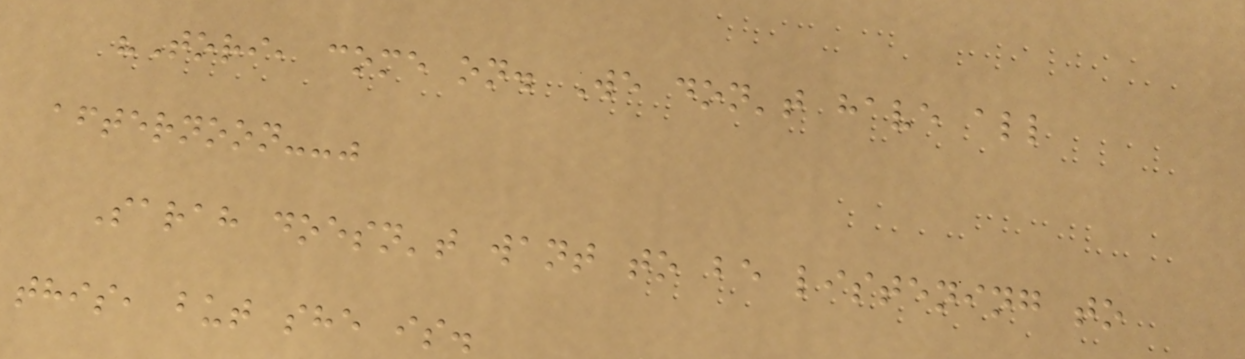"Tori, come on. We don't have all
afternoon--"
Sarah doesn't want to be listening to
this, but she is.
